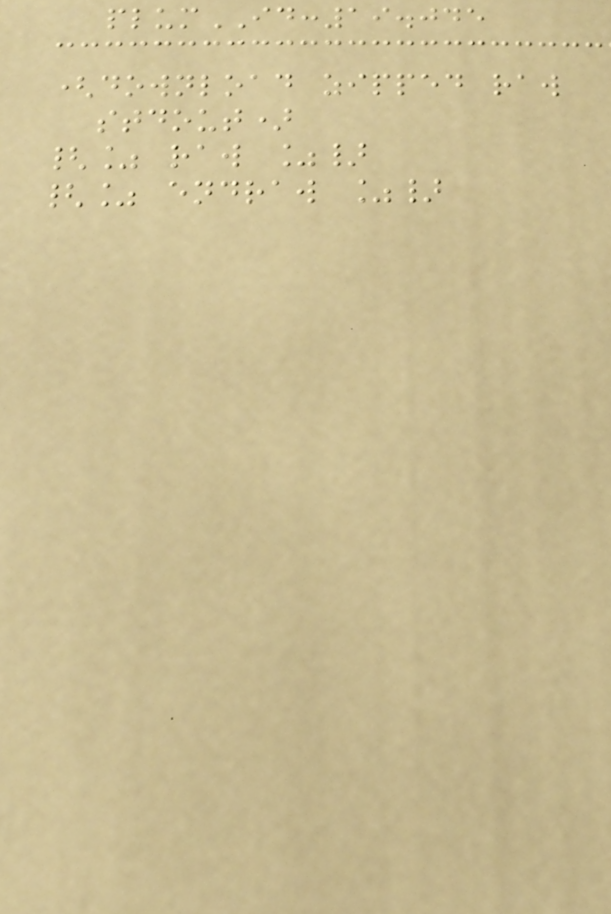plumID:19.045
(download zipped raw
stdout)
{% raw %}
{% endraw %}
